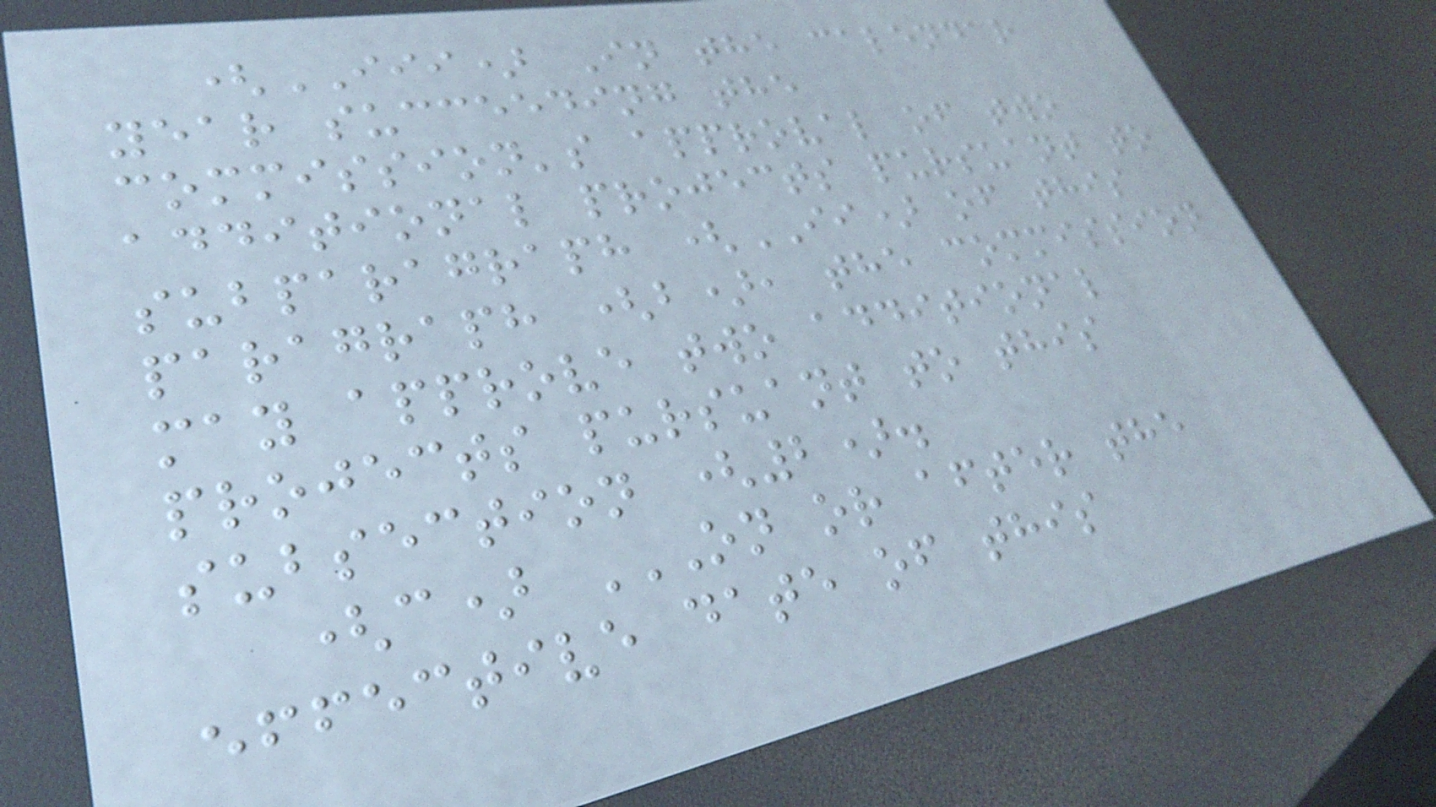(III) In the calendar
year succeeding the
commission's approval of two
additional projects pursuant to
subparagraph (II) of this
paragraph (b), the commission
may approve two additional
projects pursuant to this
subsection (2).
(c) ON OR AFTER THE
EFFECTIVE DATE OF THIS
